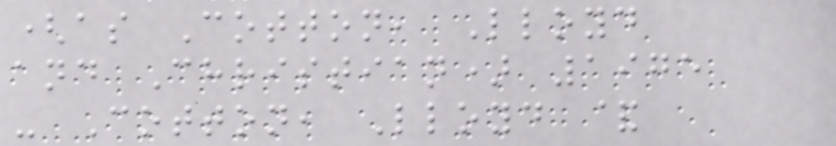(as Cotton, Lloyd
and Christian) 1975
- Cotton, Lloyd &
